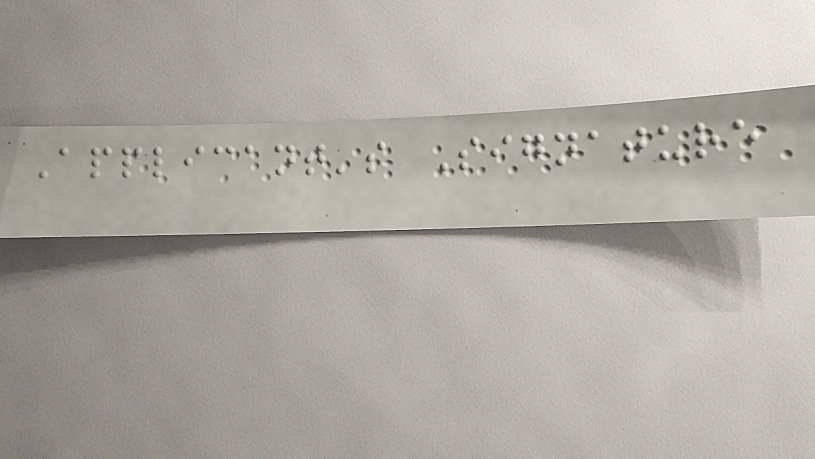Applicant's Signature
